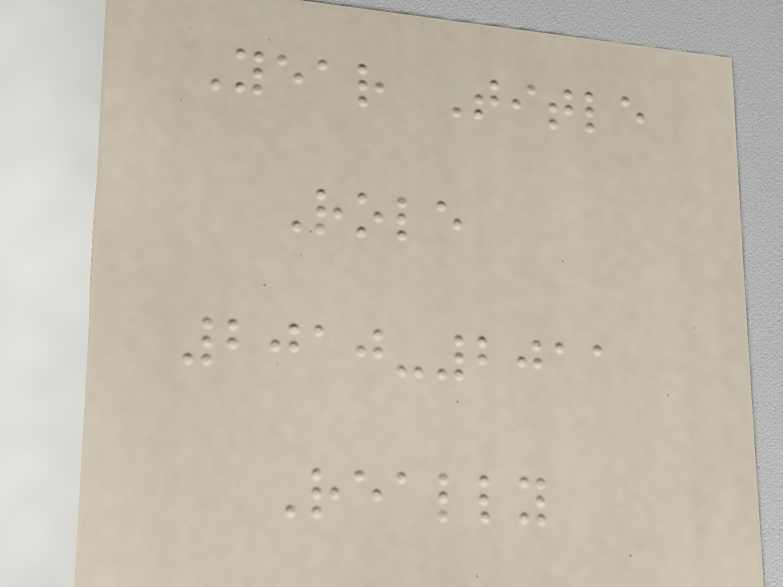Year Title
Role
2010-2011
Really
